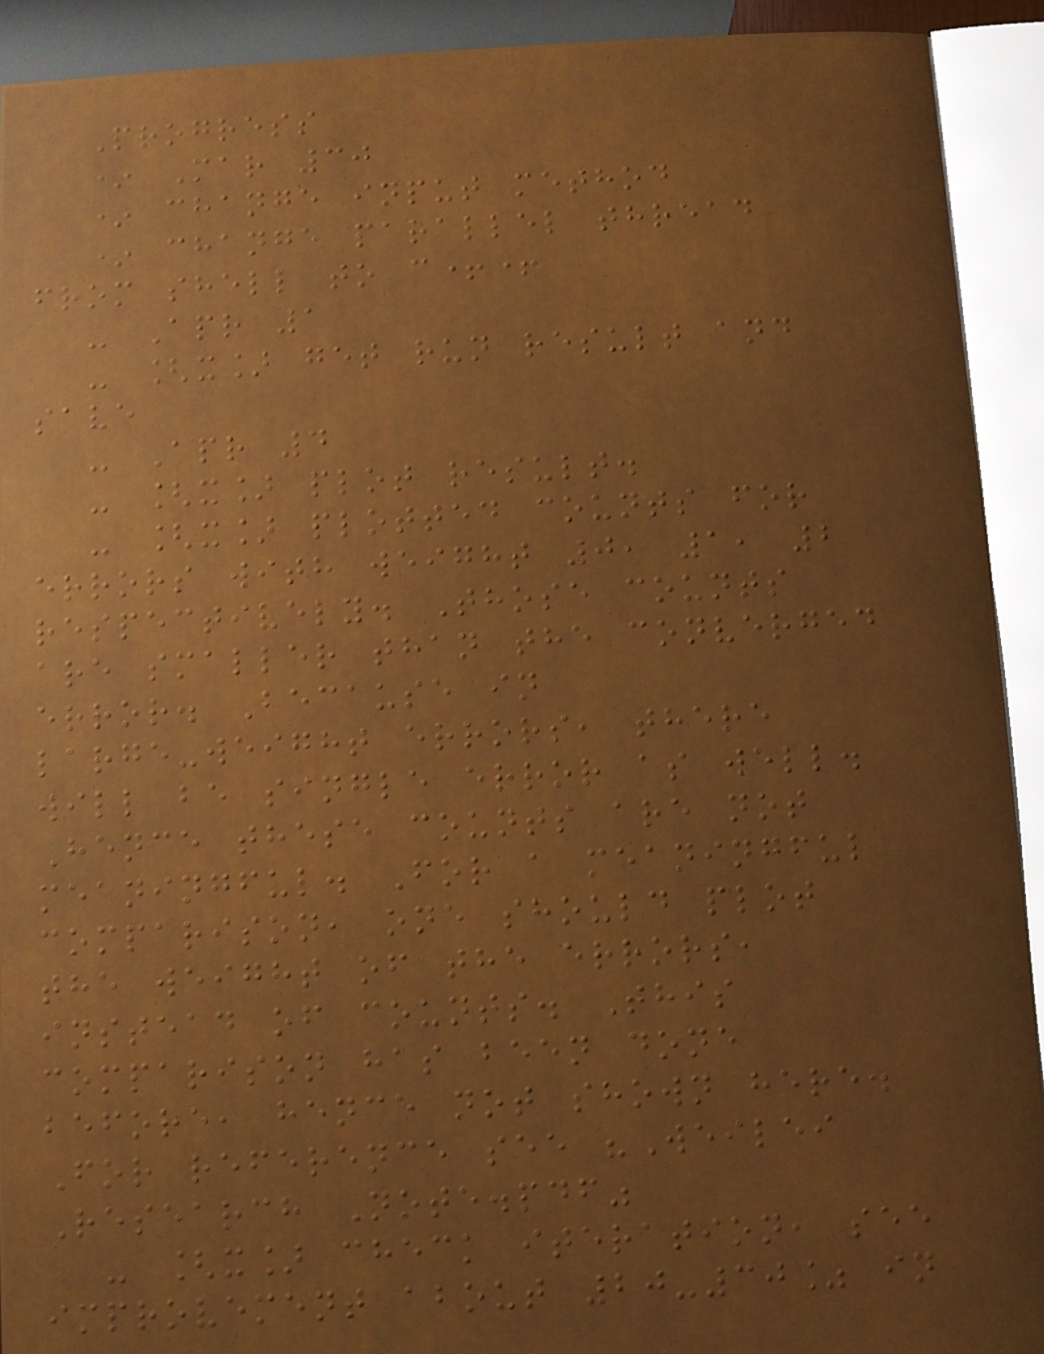Progress
* Mar 30
* change input method
* change parallel thread
from shell to c++
- Apr 1
- [x] get run result and
save
- Apr 4
- [x] plot result.
- [x] plotted counts for
errors with weight 0, 1, 2
respectively. Those counts
are smaller than the converged
error. Because in
large-weight errors, there
will be single error as well.
Hence these counts are not
meaningful. For a meaningful
comparison, one should plot
the weight of the errors,
instead of counts. This
comparison has been done
before, hence not shown here.
For reference see "Weilei
Research Note.pdf"
- [x] check iteration, see
improvement about 20-30% in
